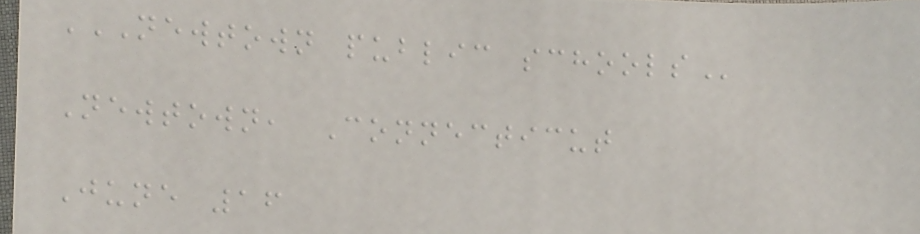NEWTOWN PUBLIC SCHOOLS
Newtown, Connecticut
June 16
